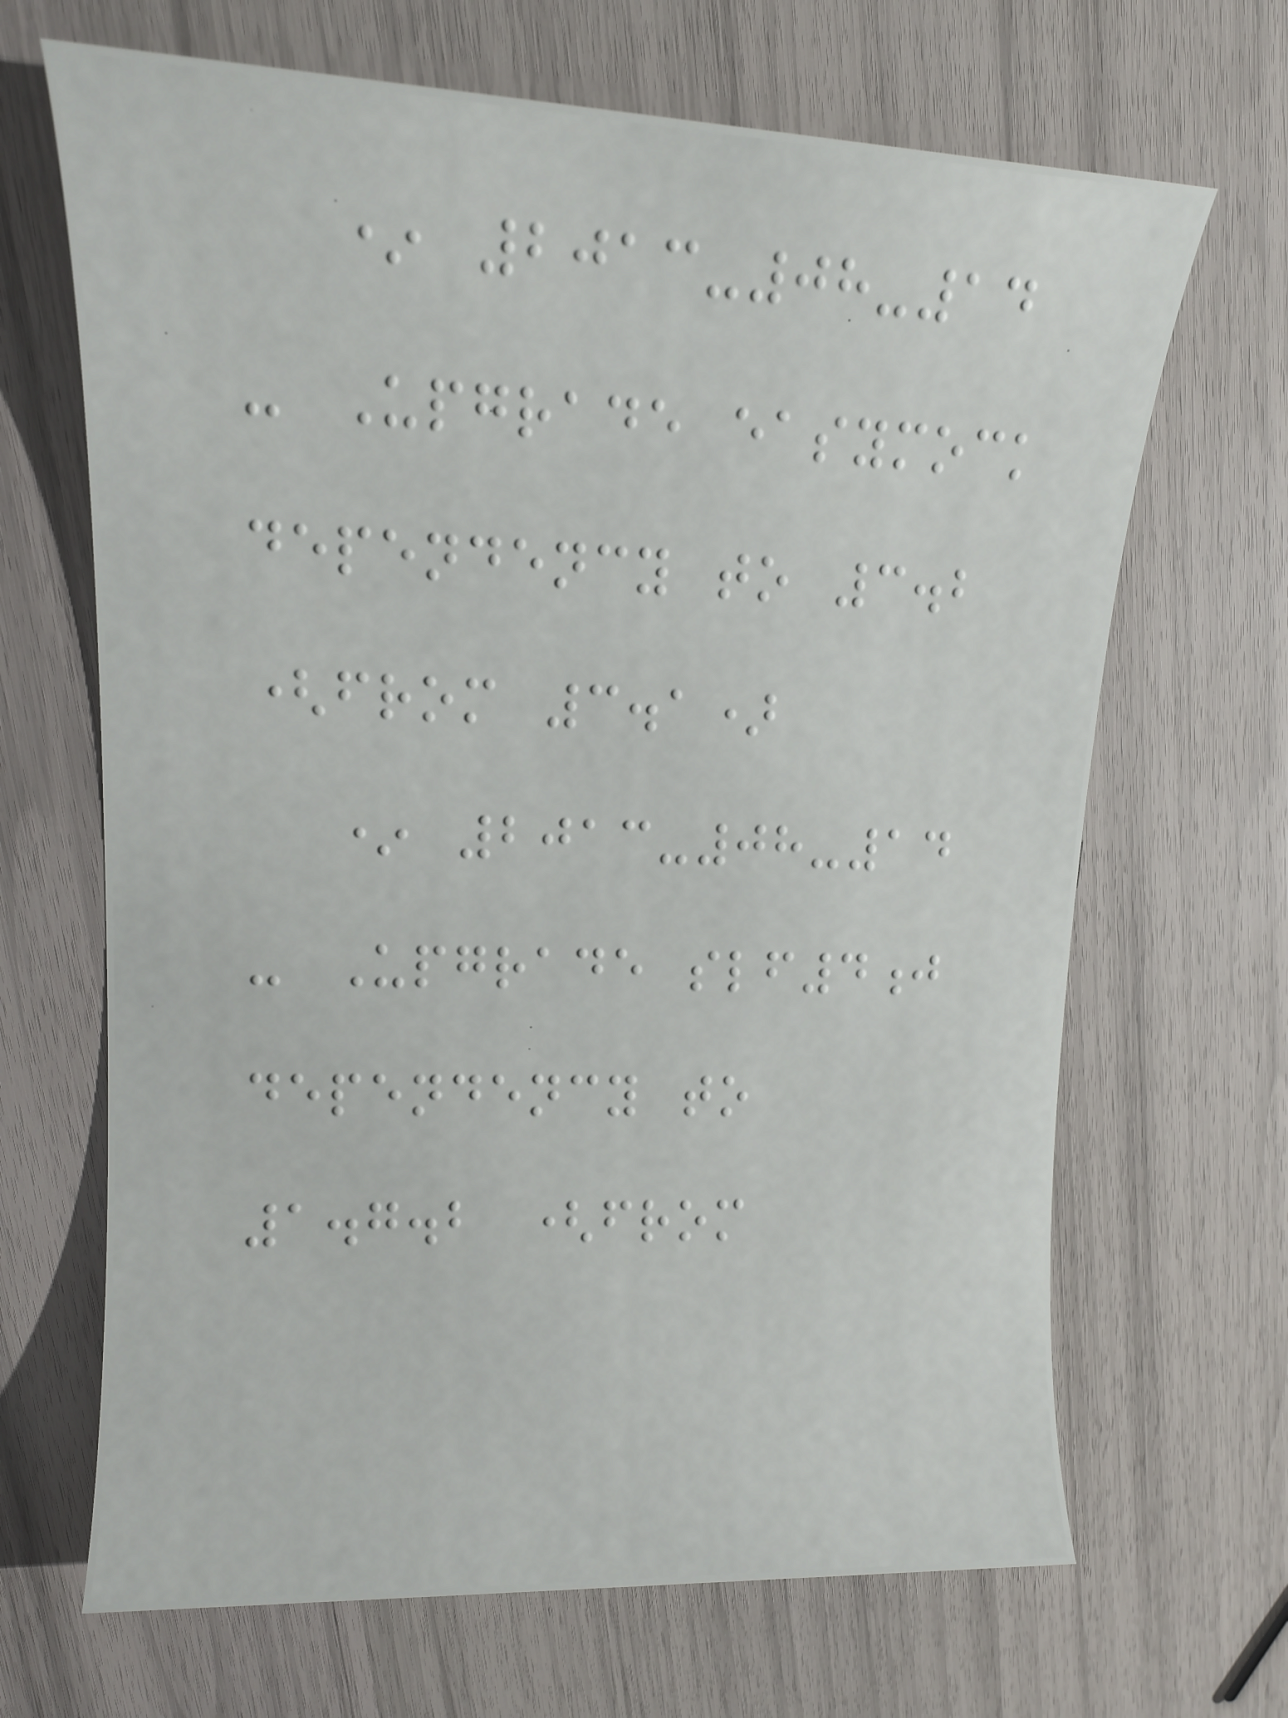* 2013-08-14
- Upgrade easymock
dependency to 3.2
(from 3.1)
* 2013-08-14
- Upgrade slf4j
dependency to
1.7.2 (from
